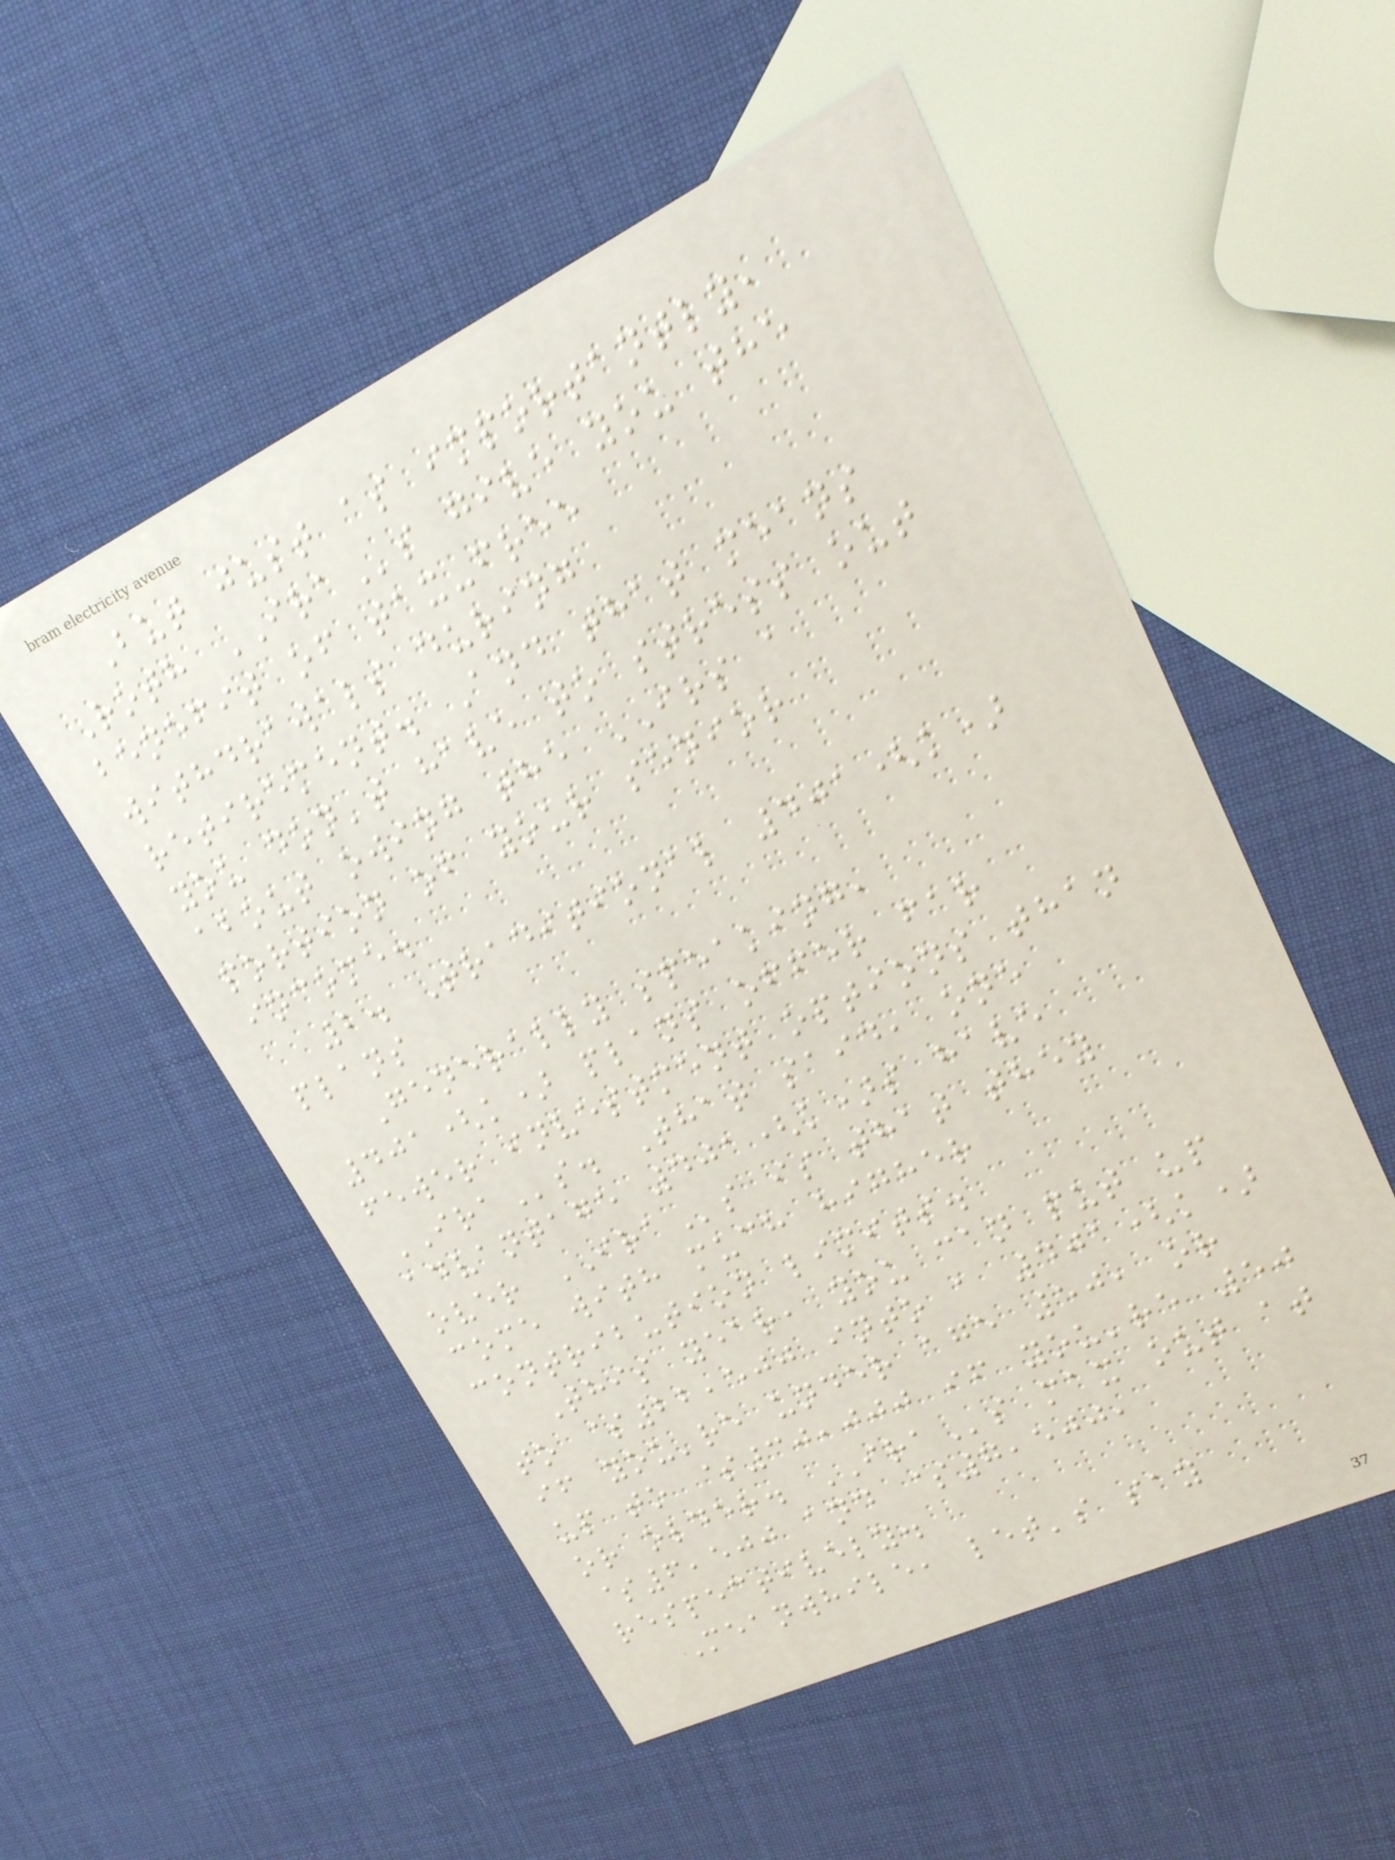But just as importantly,
Roth IRAs give you the
benefit of tax-free
withdrawals during
retirement. And that means
you don't have to stress out
about owing the IRS a
portion of your senior
income.
2. Traditional 401(k)
plans
Generally speaking,
401(k) plans offer far
fewer investment options than
IRAs. That said, one
advantage 401(k)s have
over IRAs is that they
come with much higher
contribution limits.
This year, you can put up
to $22,500 into a 401(k)
if you're under age 50, or
up to $30,000 if you're 50
or older. IRAs max out at
$6,500 and $7,500,
respectively.
Meanwhile, let's say
